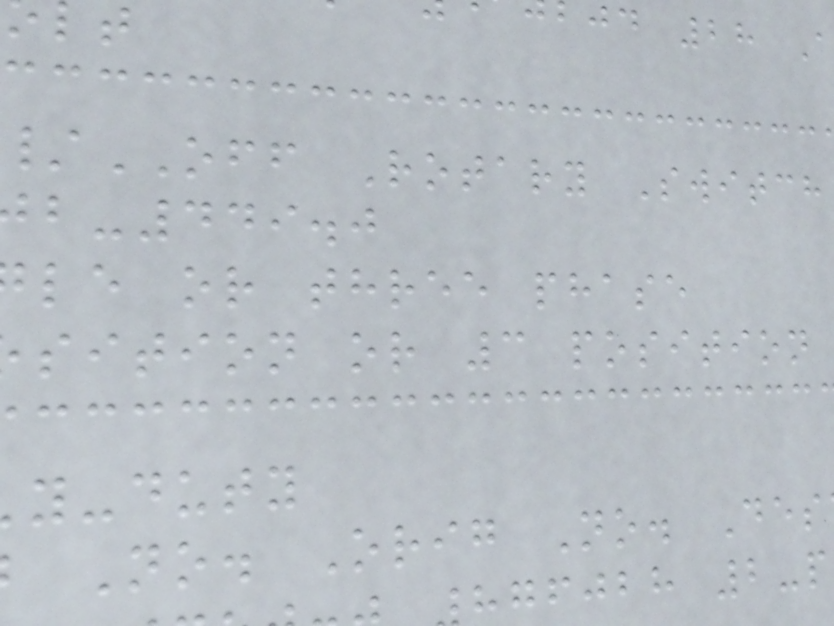OFF Rotary Switch
-449.0
le or three phase
sition or 3 position
y-duty
No. Orig No. Des
gfjbh 2-p
